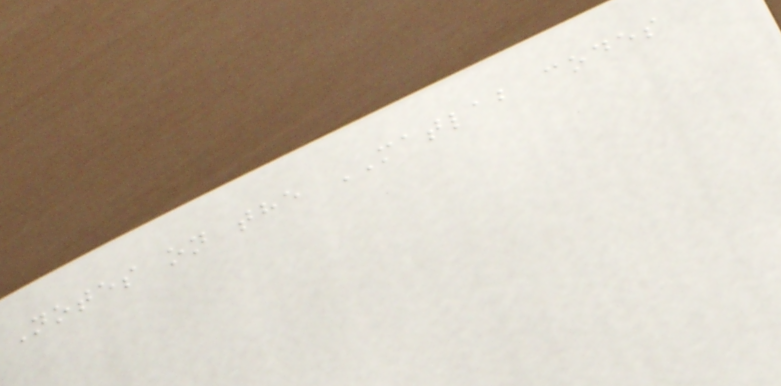Notes on the MATLAB codes
